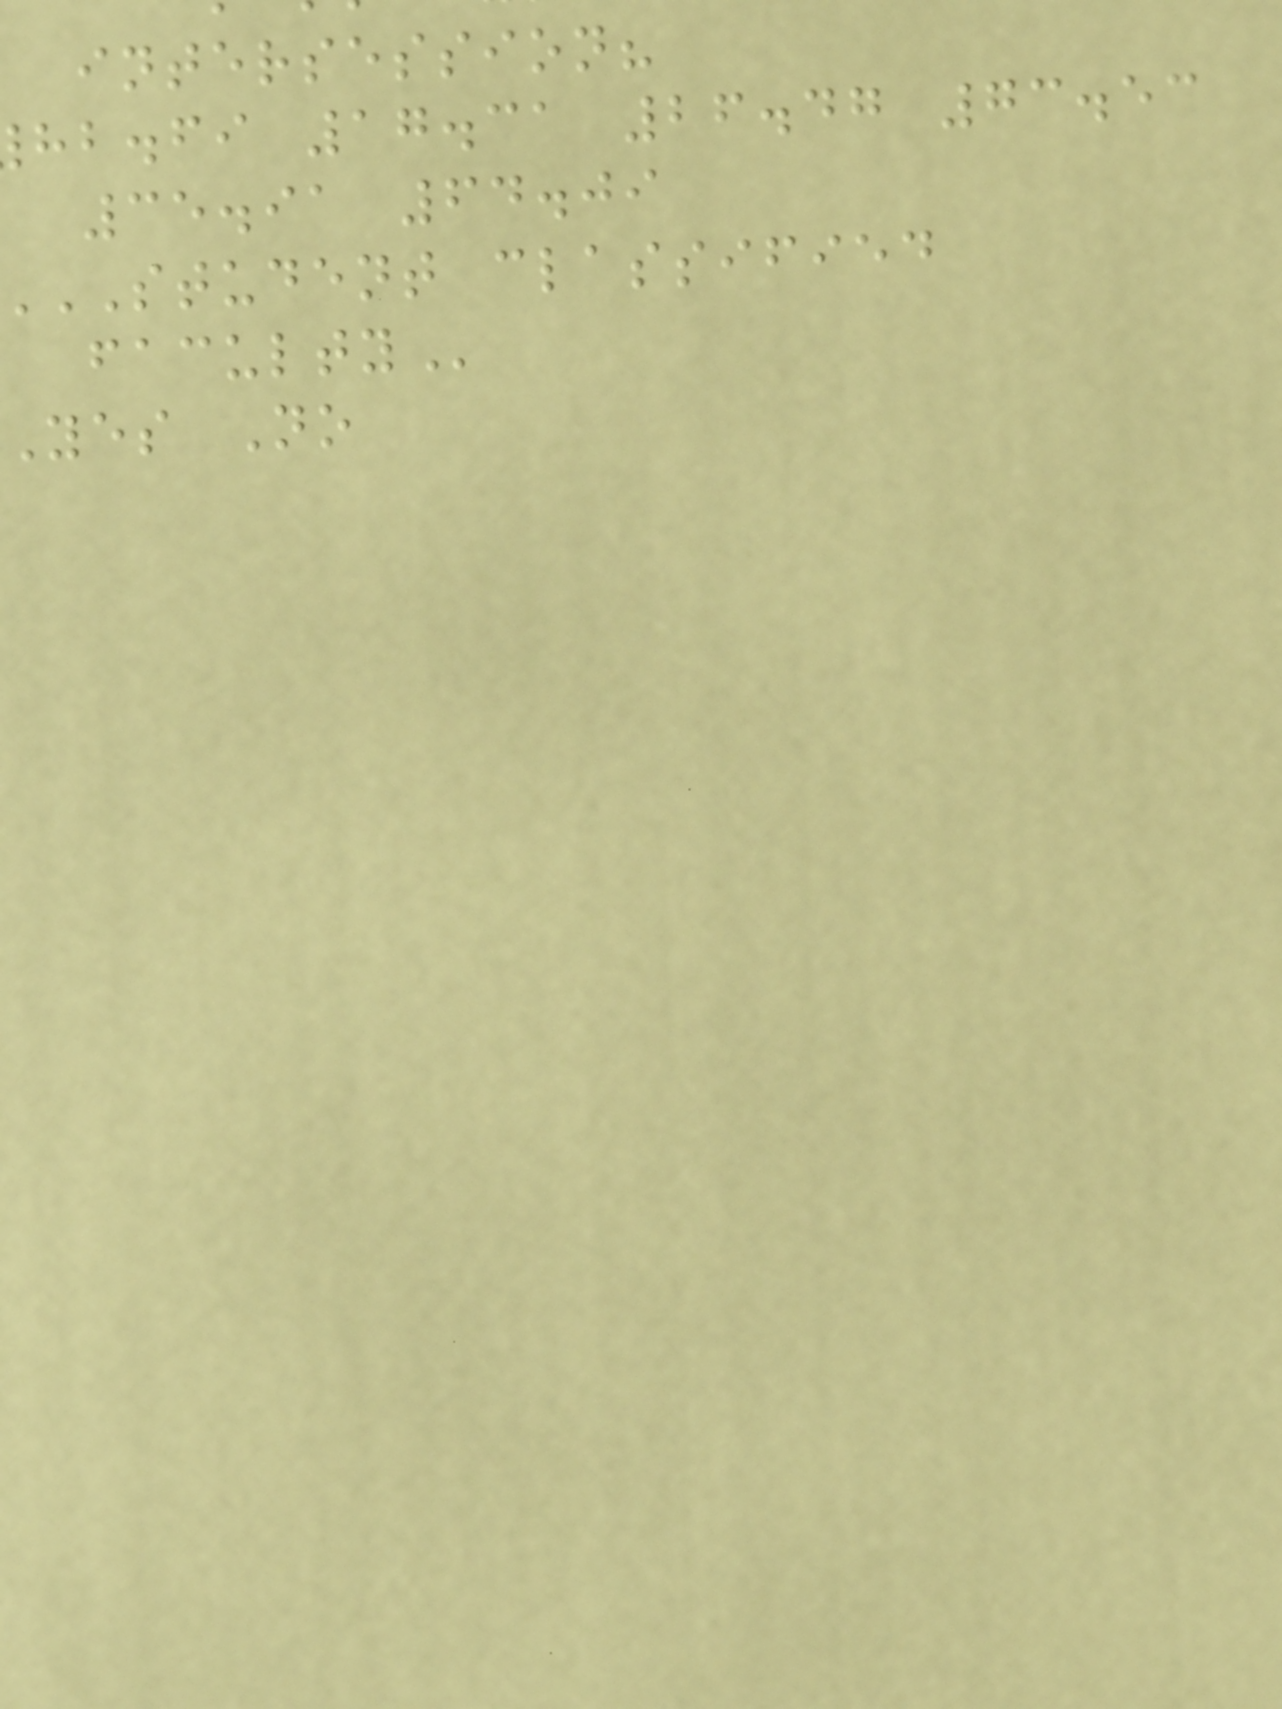intersession?
hb.fi 17.31 26.47 73.53
35.91 64.09
STUDENT classified
Yes No
